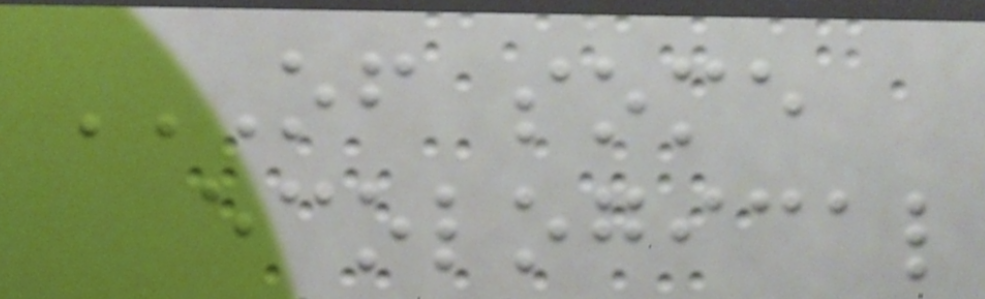OF SOME
ECOLOGICAL
